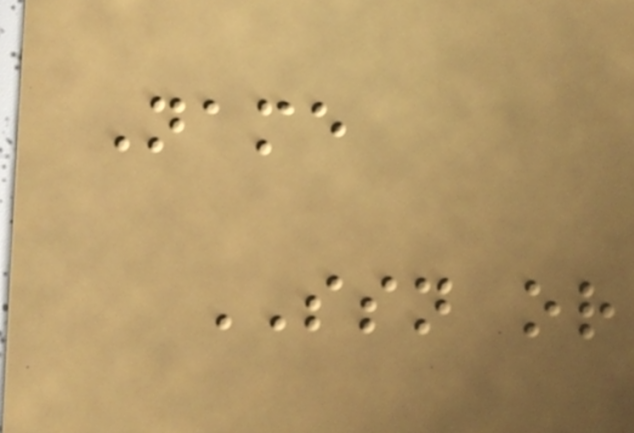Name
SSN or
